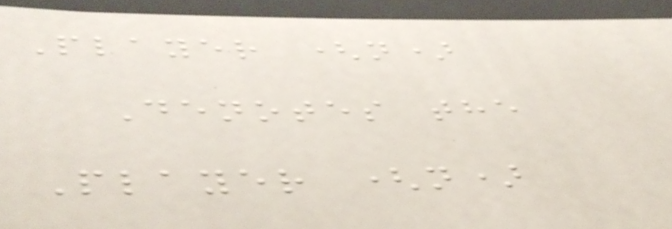Player (n)
Denotes the
Player (n)
